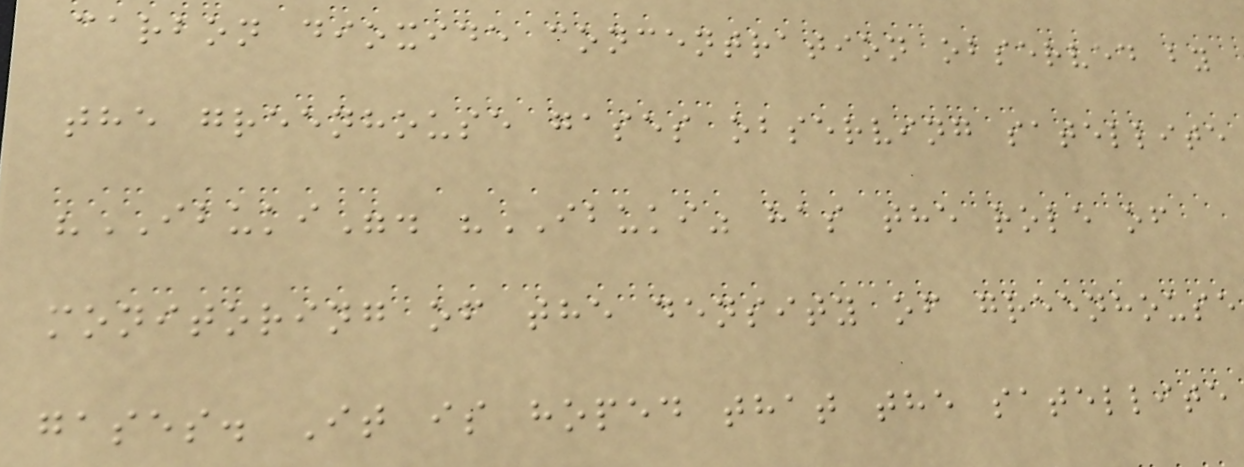carbon dioxide concentration observed by
the greenhouse gases observing satellite
"IBUKI". "IBUKI" has the role of
monitoring of the density of greenhouse
gases. It is hoped that the satellite
